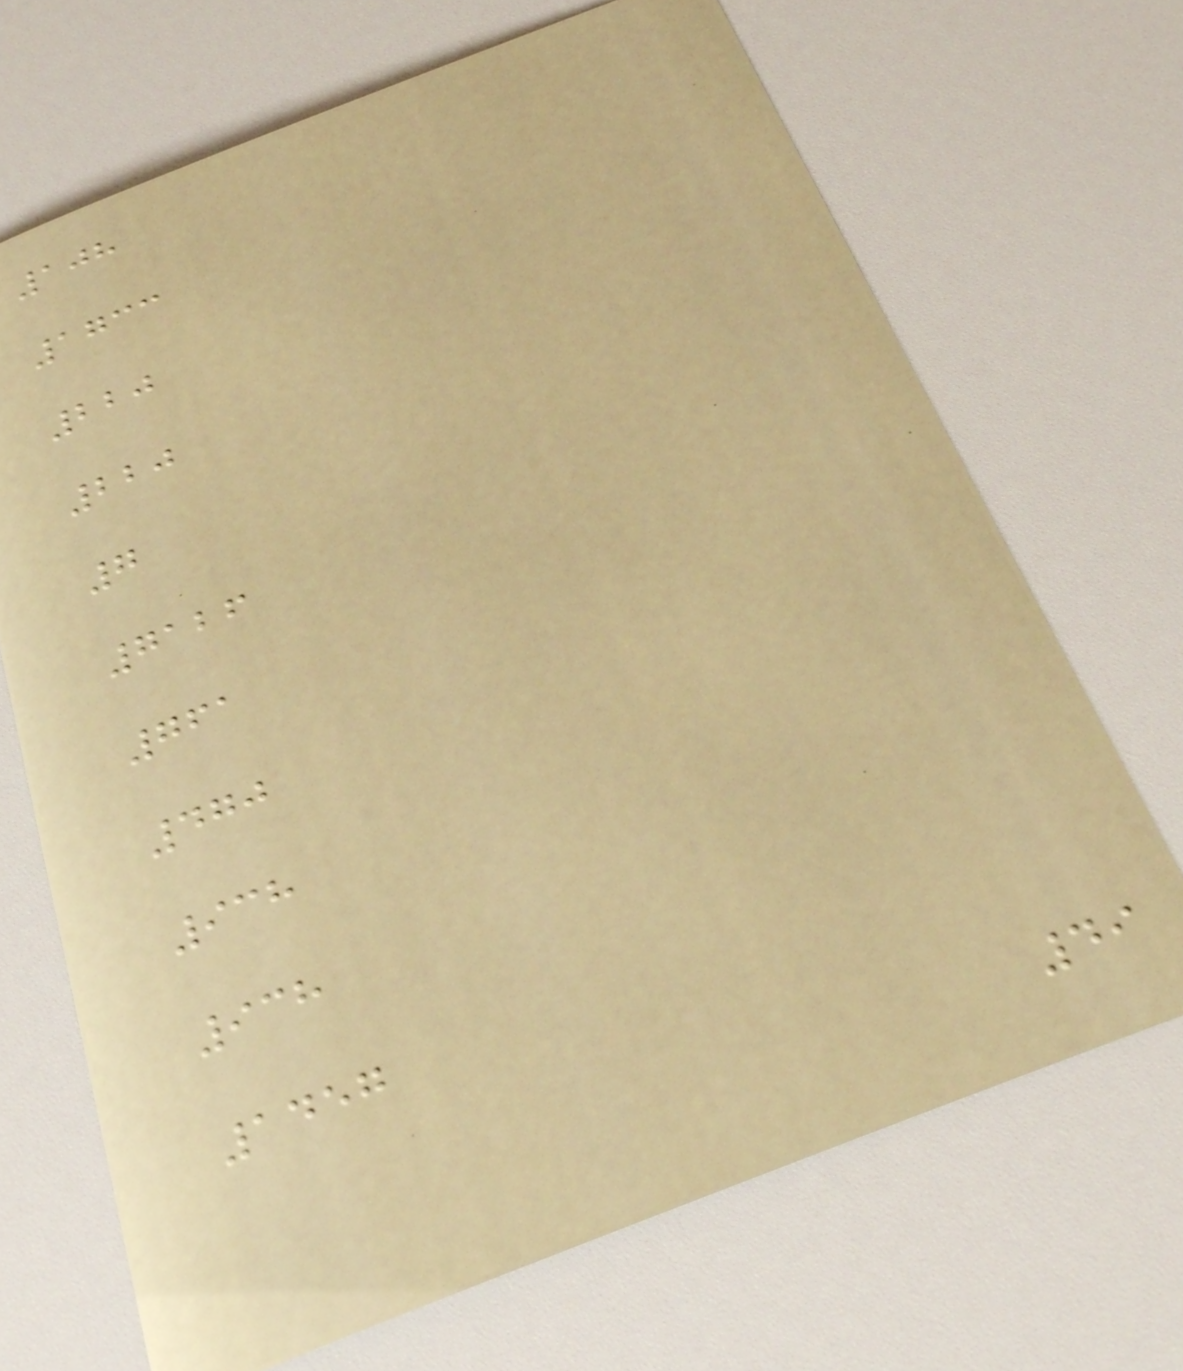108
1733
220
220
7
7126
761
470
938
938
1457
49
